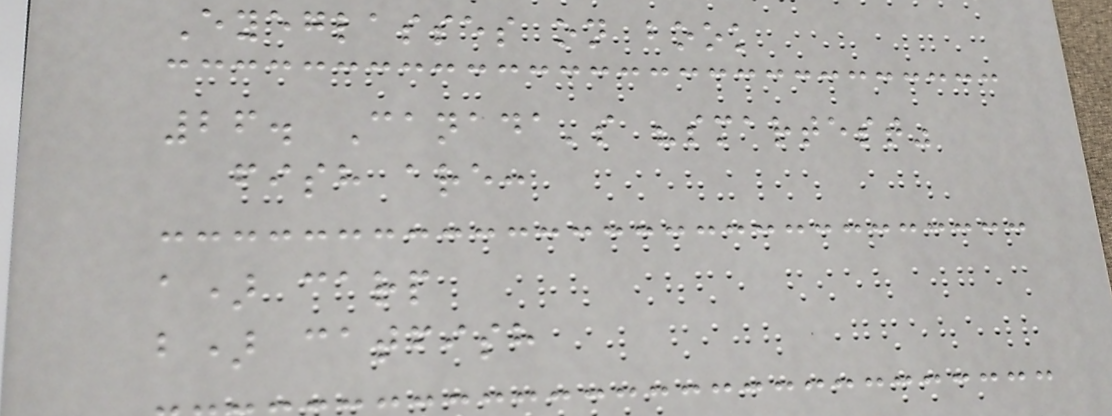Eyeglasses on book
26. Canada's "smartest"
fish are:
a) carp
b) catfish
